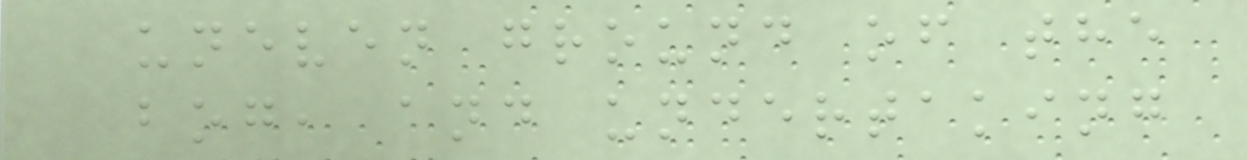uneven ground of the
bog, and undertaking
